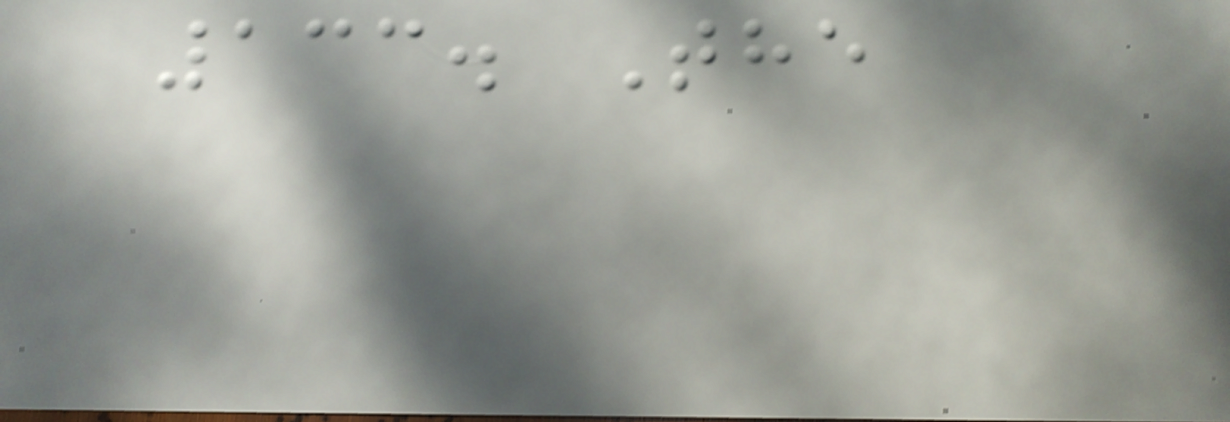133. The
